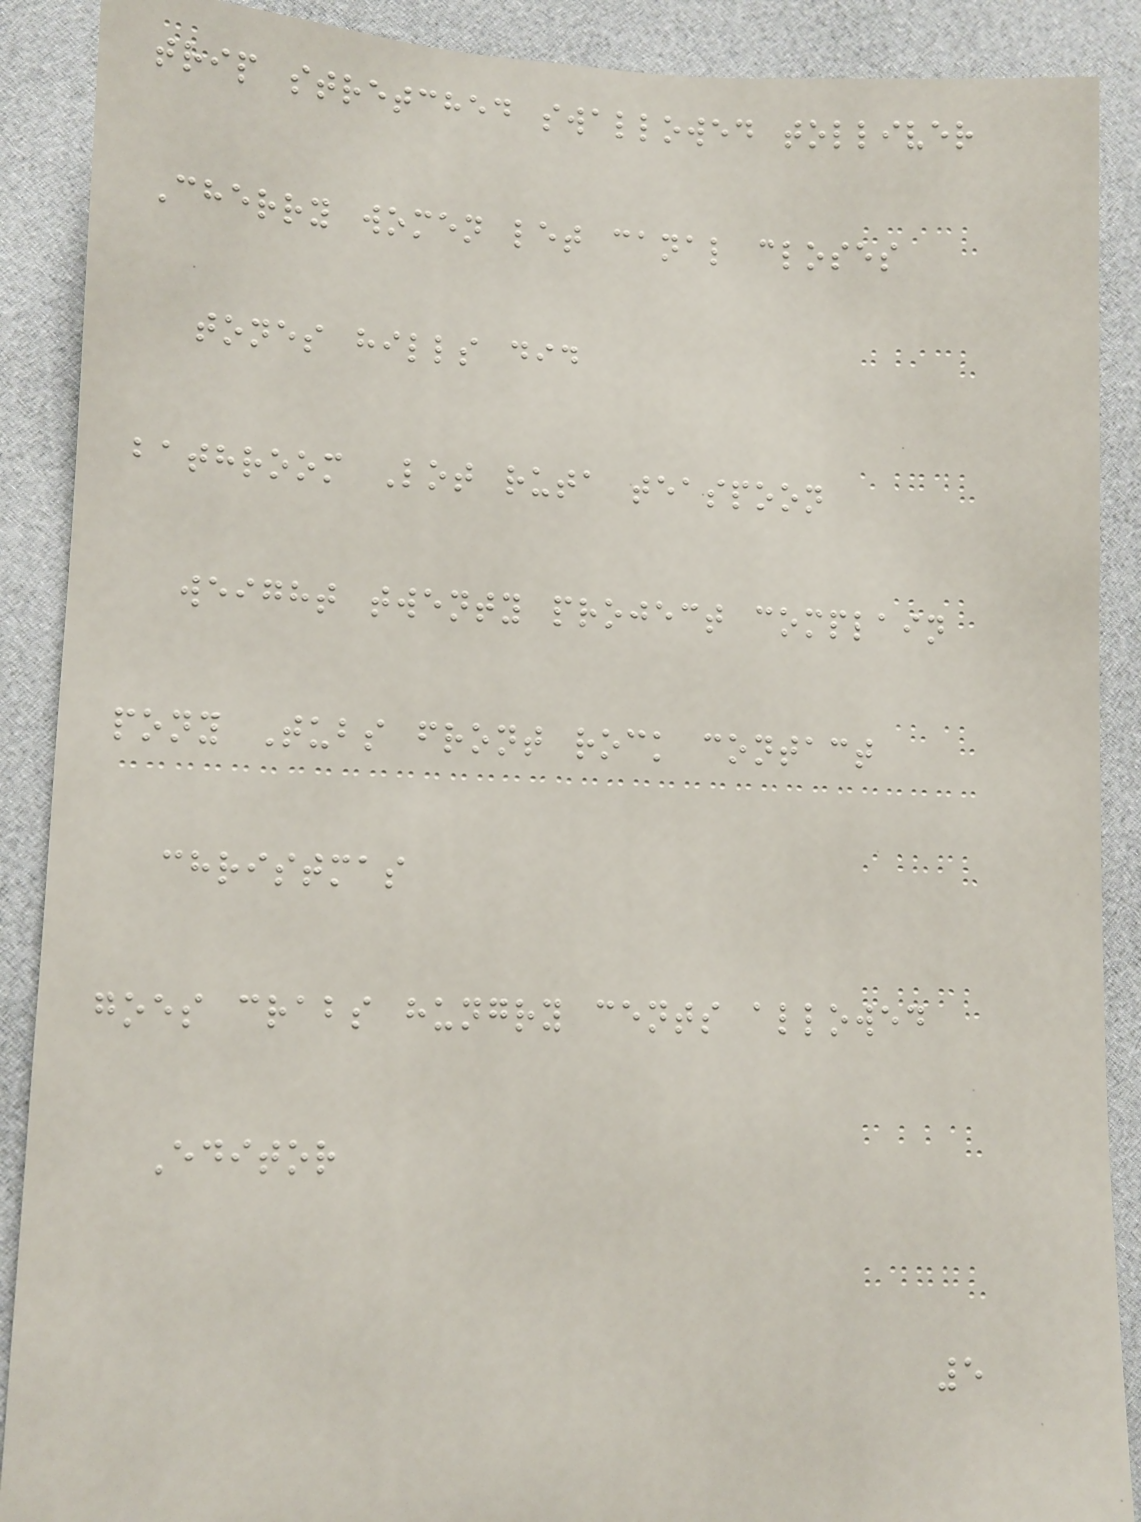trip stretched swallowed tolliver
Cherry women let canal closes
tones hills did
bathroom Lot ruta teaspoon
weight twenty project complain
pony Tubs front rock contact
christmas
goes crabs hungry cents allowed
Editor
5
